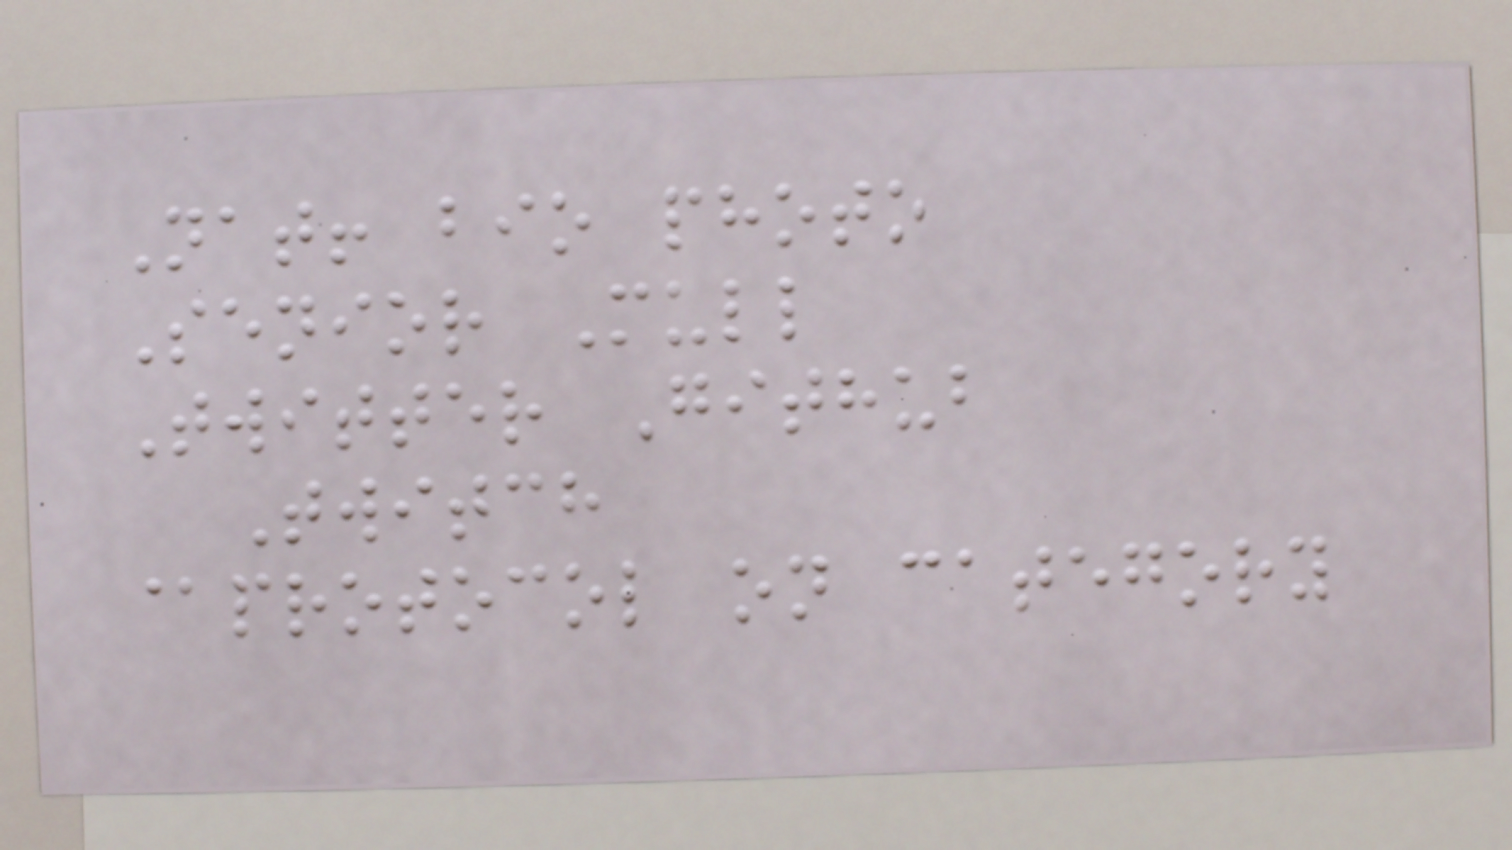Nat! bio photo
Senior Mull
Twitter Github
Twitch
@protocol on category
